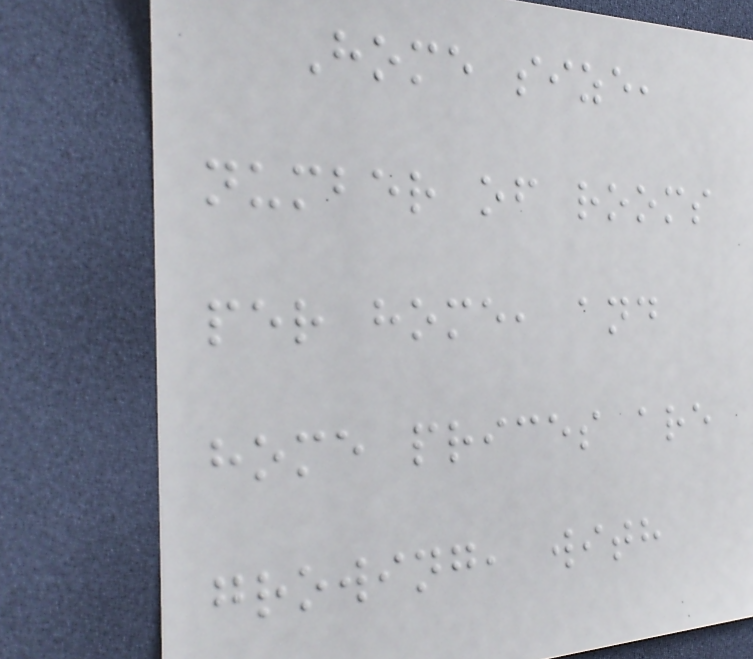Home size,
number of rooms
per home, and
home prices are
growing, with
